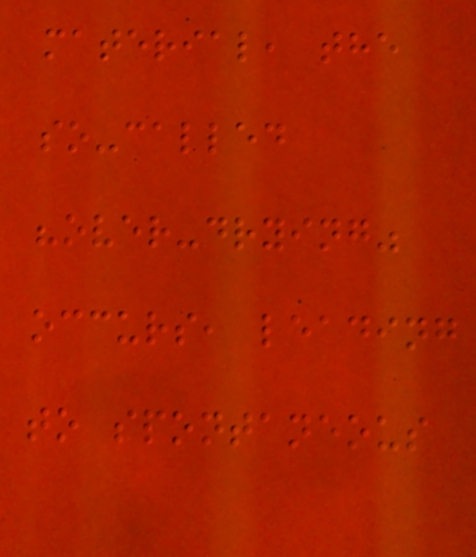material, the
so-called
"over-drying"
occurs, leading
to spontaneous
